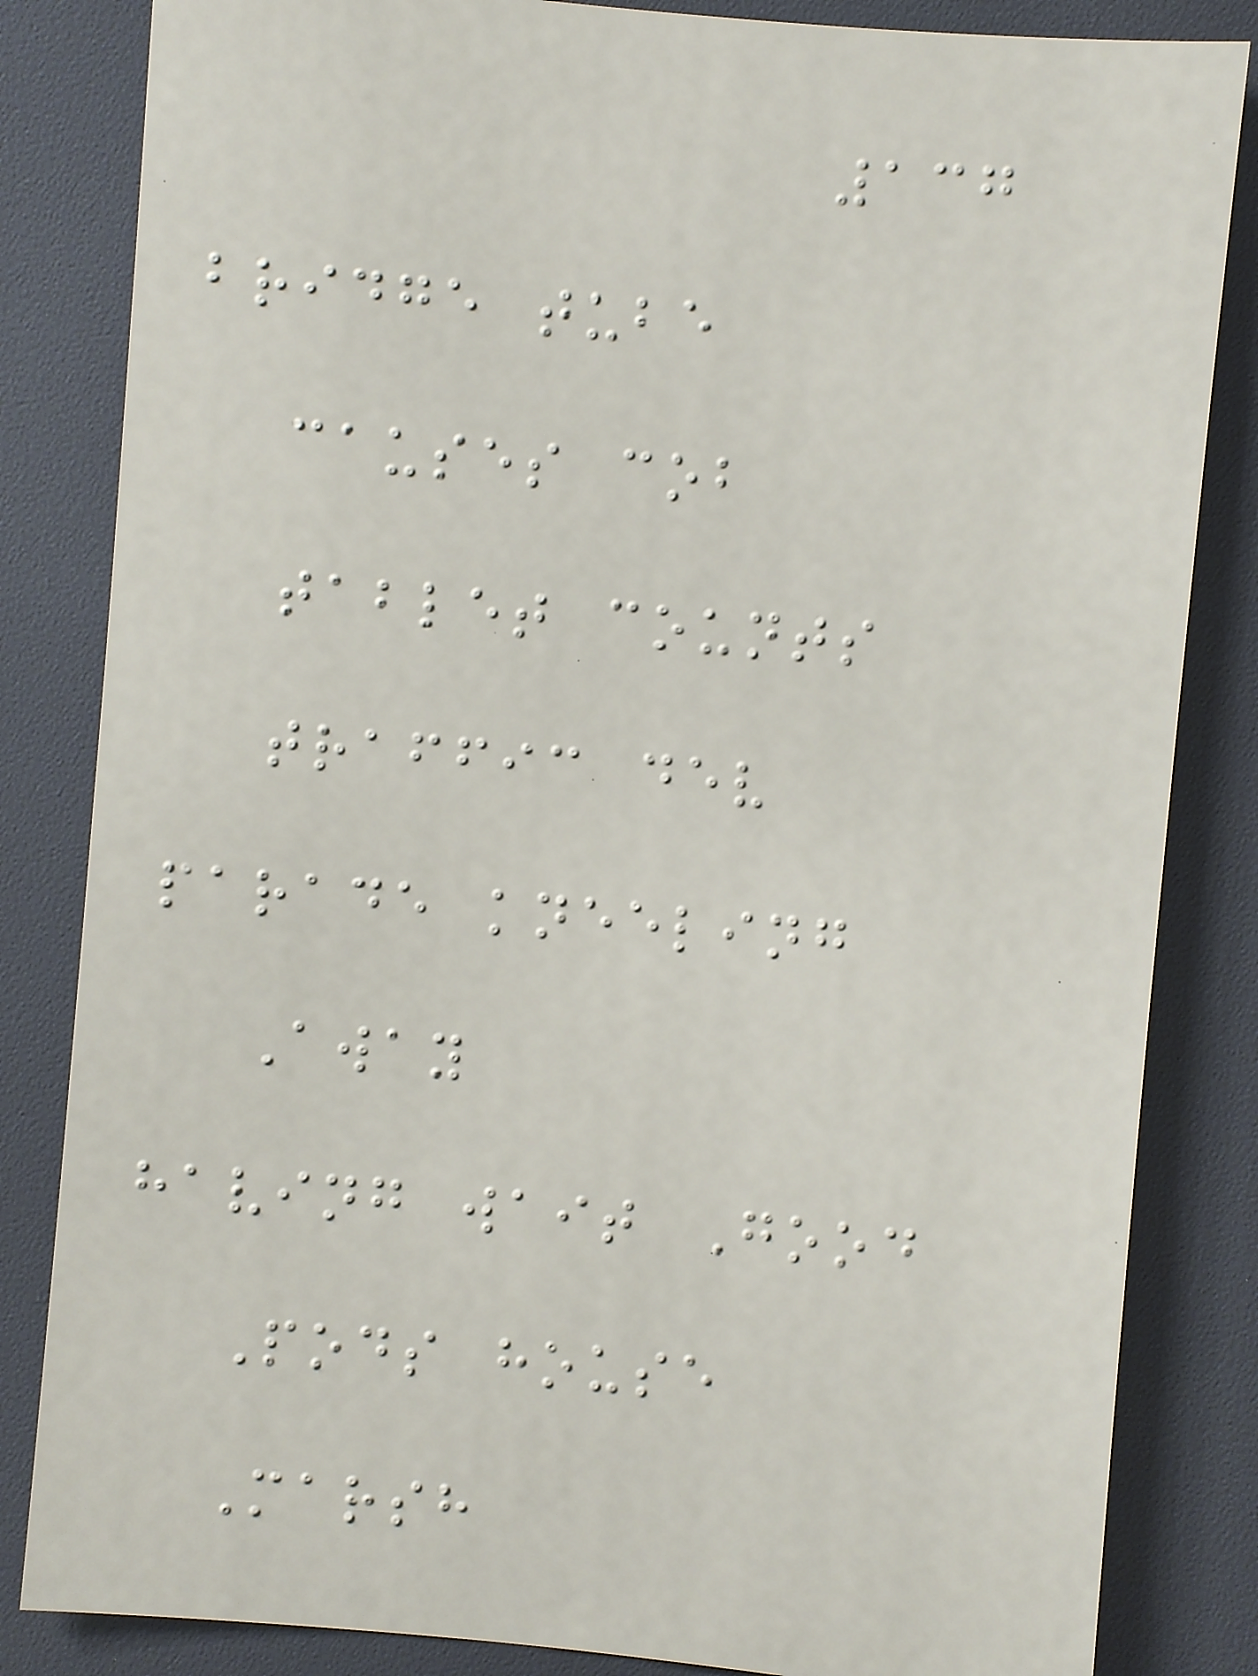137
bridge tube
causes cob
tablet counts
traffic dev
parade kneeling
Away
having wait Good
Pods house
Marsh
